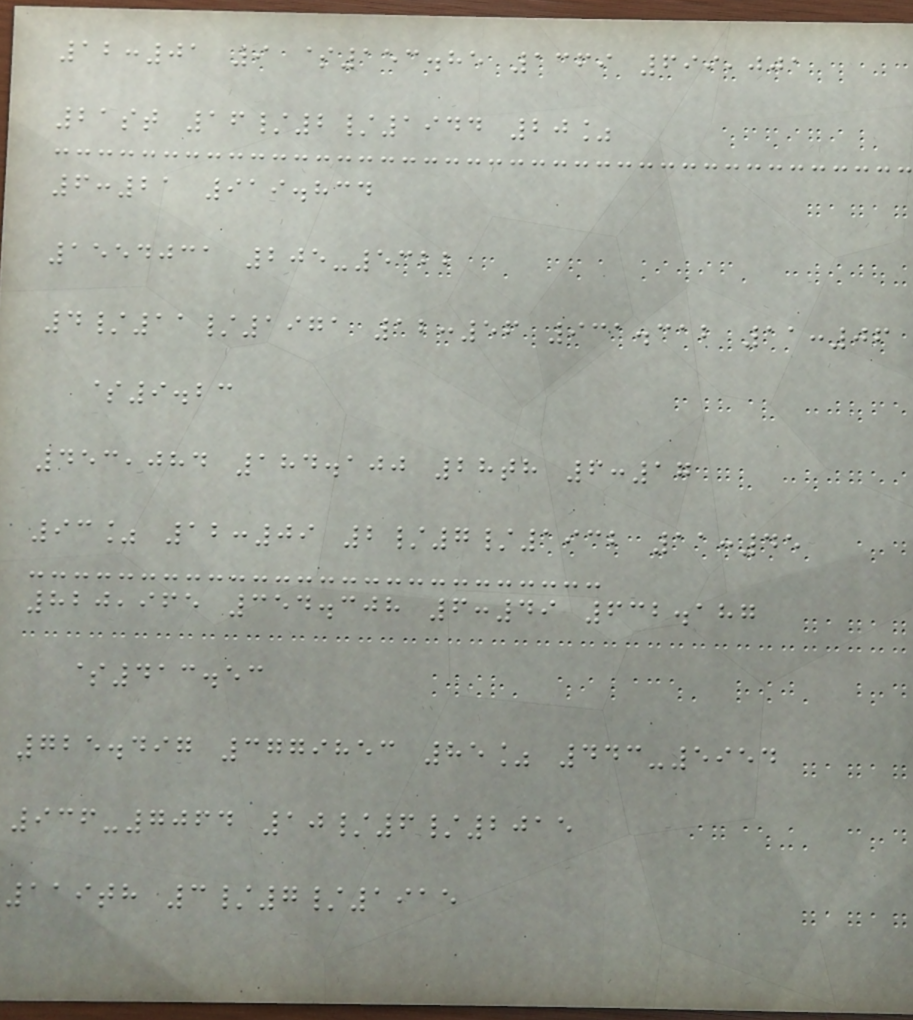12:01 9 $153.85 1369 699,001
21st 16/2/1944 20%
6:21 919.834
1554031 205-5322
4/11/1971 12:56 931.312 11:06
$9.23
453,084 184.100 28th 6:17
93% 12:09 2/7/1932 11:45
820,965 354.308 6:49 632.187
$413.53
725.497 3779853 85% 443-5954
936-7064 10/6/2015
119th 3/7/1915
